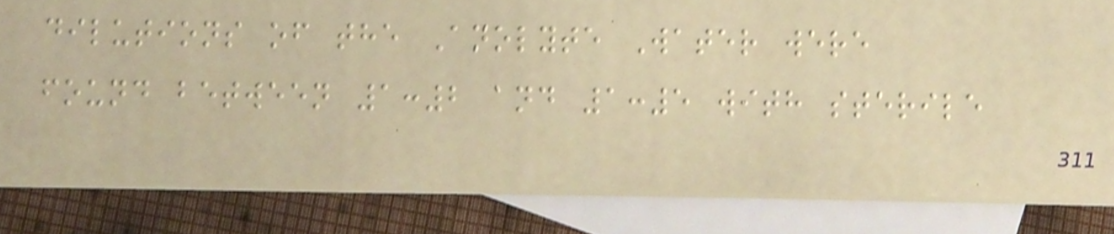dilutions of the Anolyte Water were
found between 1:2 and 1:5 with sterile
